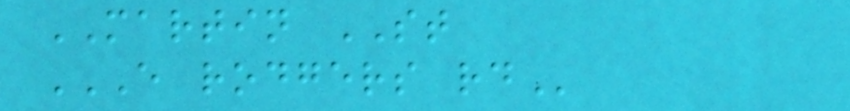MARTIN ST
E RODGERS RD
